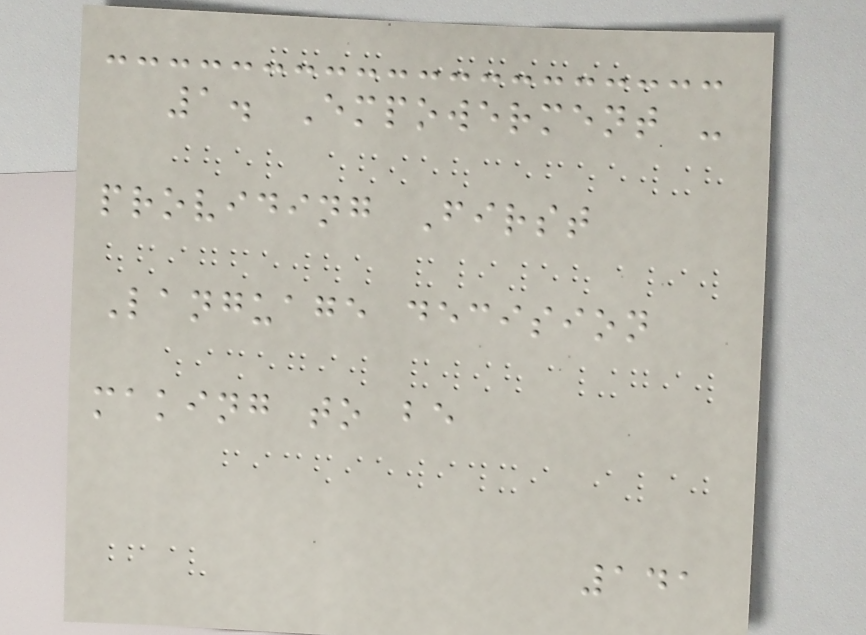1. Empowerment -
providing First
Language decision
making to be
141
